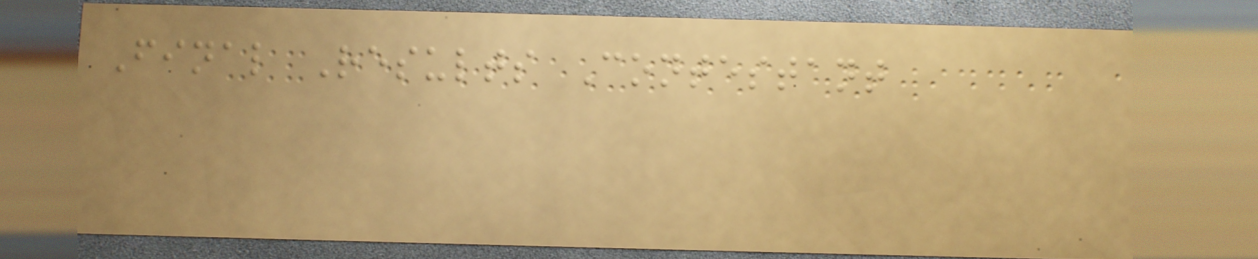Final Results Contestant
